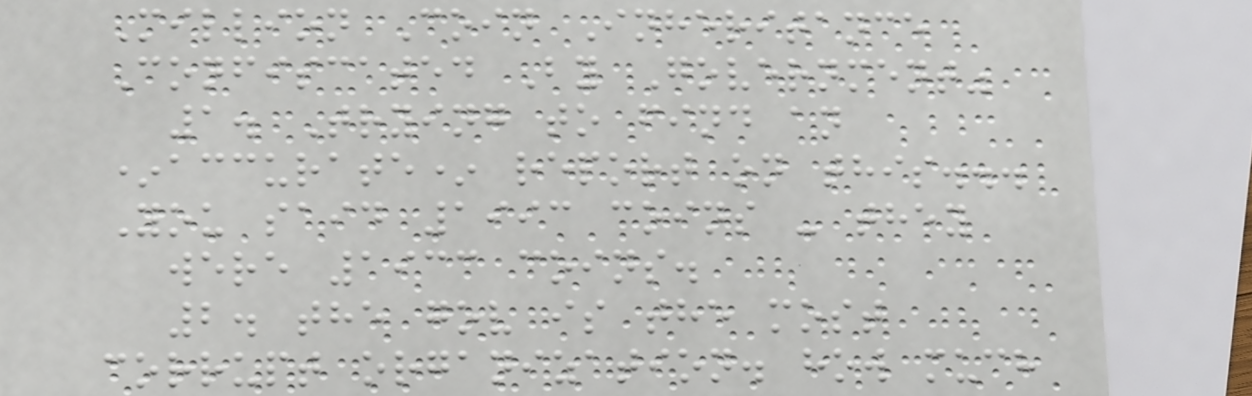Million Coin Inheritance
Confiscated By Government"
1. Trying to find an
*accurate* report on this...
You said 1993 coins - they
were 1933 coins.
2. the gov is the most
corrupt organization. how much
